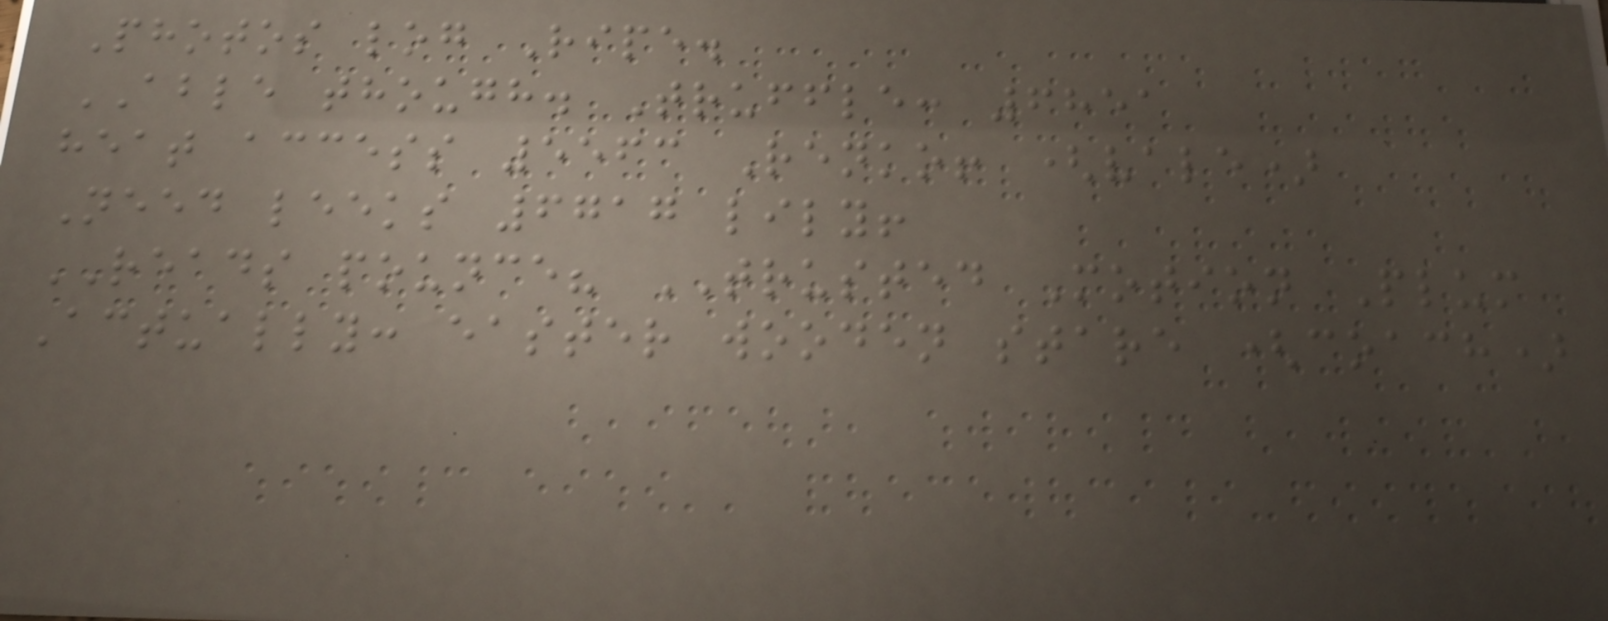Photos log Ripe.
ABLE though. Truffle: 6851
heat access 5563 Renko! (vale)
Need leeks 6717 lily!
READS pounce? TRUSTED Motion Plum
Actually: easter wooden stare (coach)
